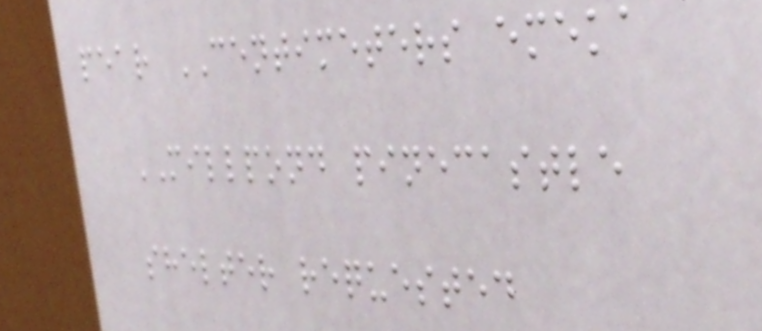pear CENTIMETERS emeka
MILLPOND pinecastle
shelter requested
